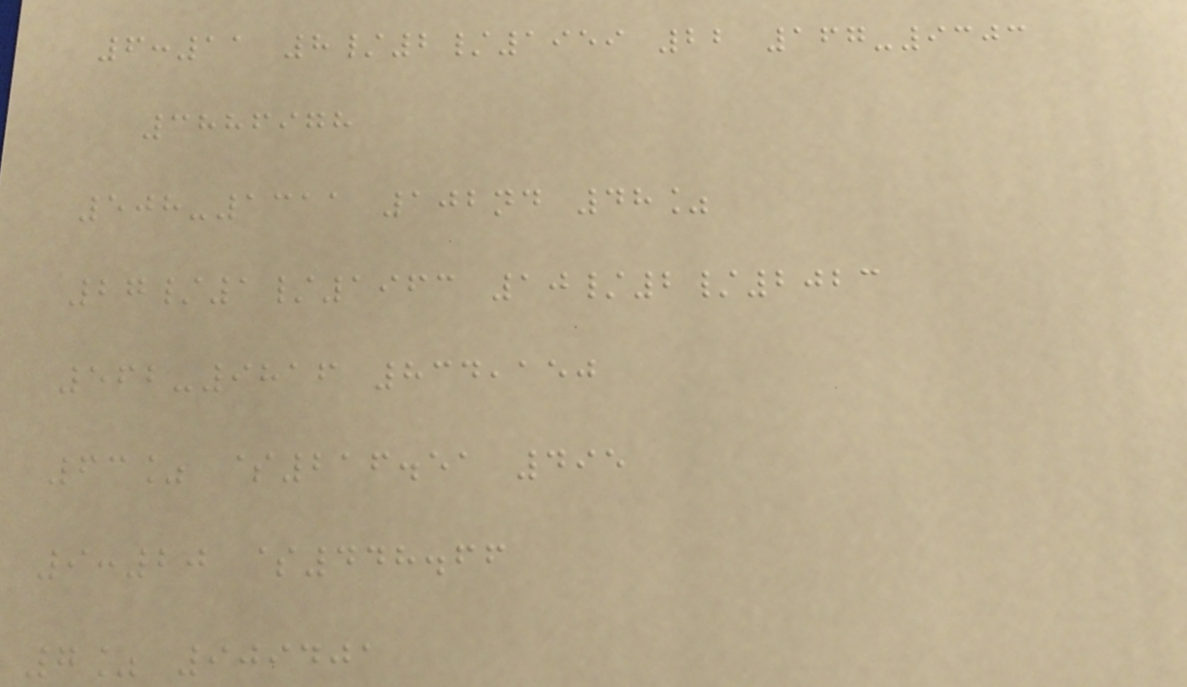6:11 8/2/1959 22 167-9303
3886978
508-1311 102nd 48%
27/1/1963 10/2/2023
562-9816 834,150
63% $216.51 495
9:20 $448.66
7% 909401
